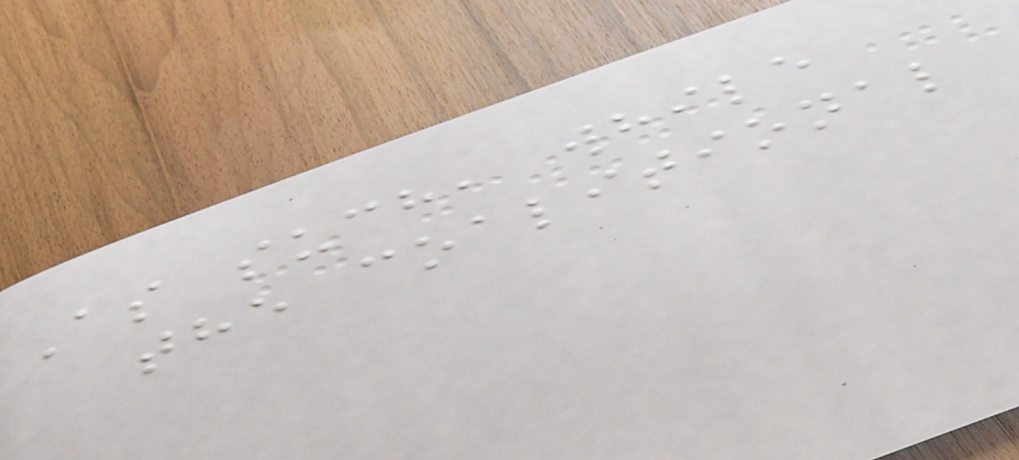As such, while
the coalitional
